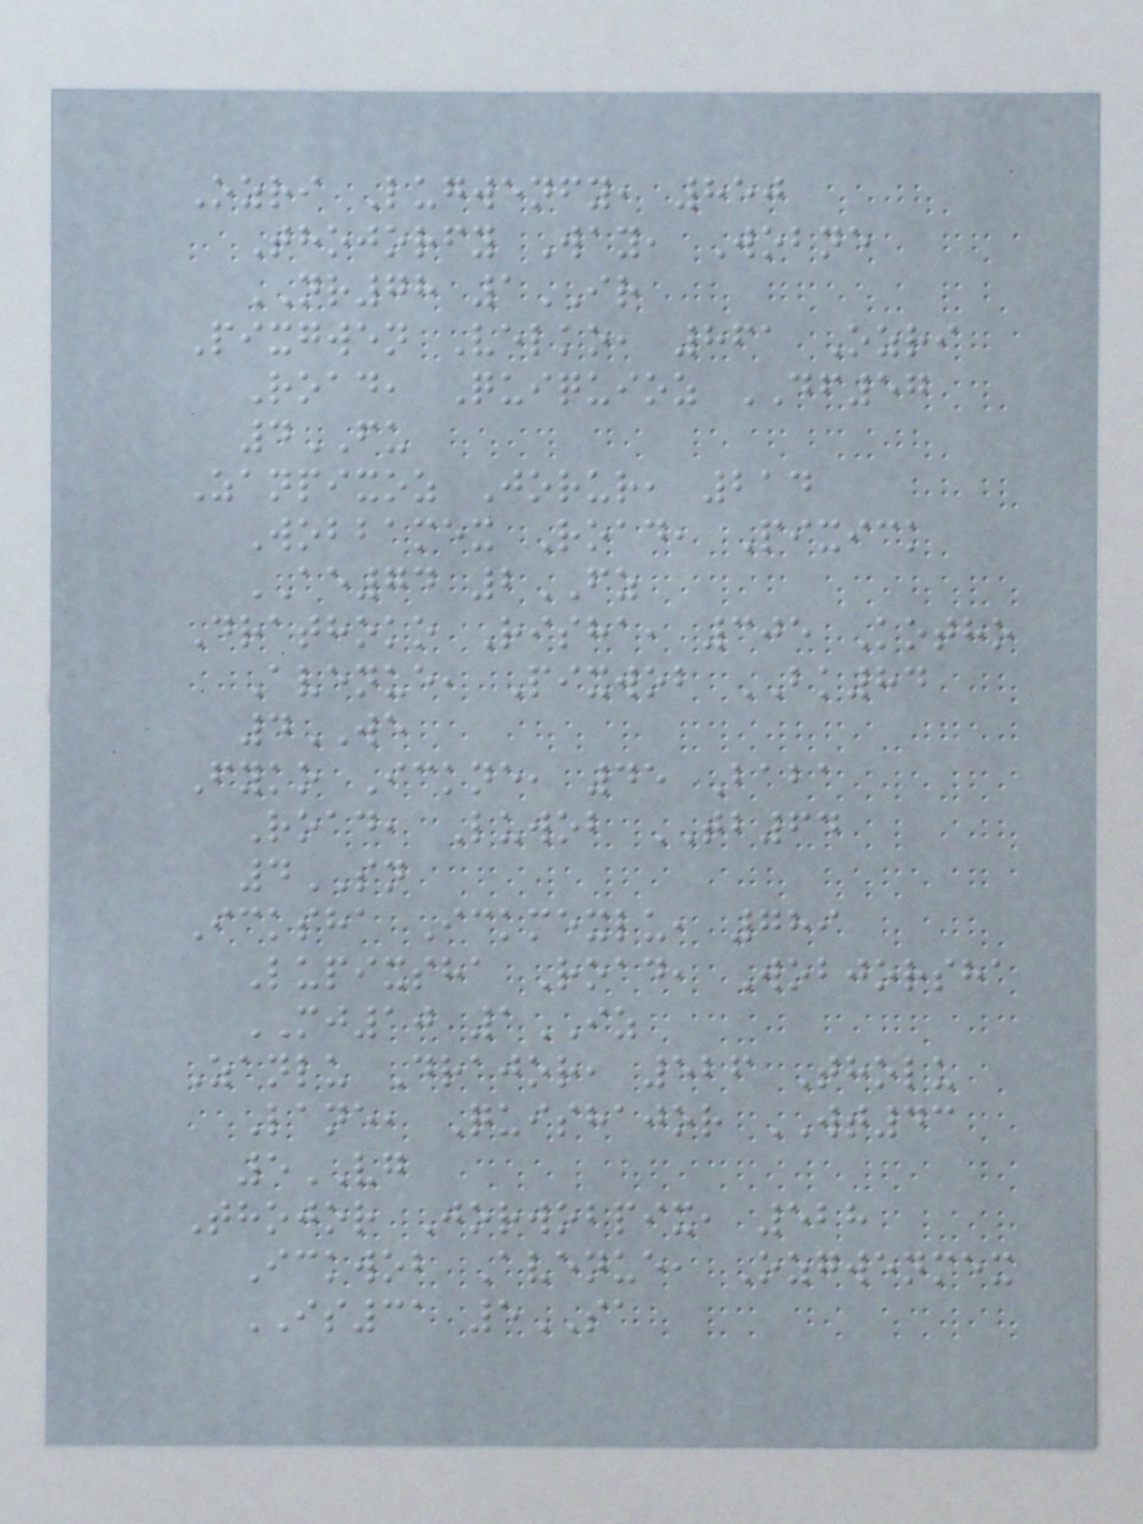Ozri Lugwenfy, 850
Thojorfy Way, Wobne
NR78 1IR
Pixgwen Velko, 861 Ozri
Road, Quiquioz DF57
4FU
Zanpixoz Jorur, 214
Wobbamex Road, Pixick
AE74 2FZ
Drathoko Risha, 305 Kotho
Avenue, Pixwob BK84
4WE
Fyko Ickne, 45 Baba
Road, Luwob TB64
4SN
Icksha Ickmexlu, 789
Lupixsha Road, Wobjorsha
MJ10 1IZ
Zanlu Drajor, 526 Tholu
Lane, Quishajor WT43
5VG
Thojor Jorwobpix, 528
Ickwob Avenue, Ozgwenmex
IS31 5SA
